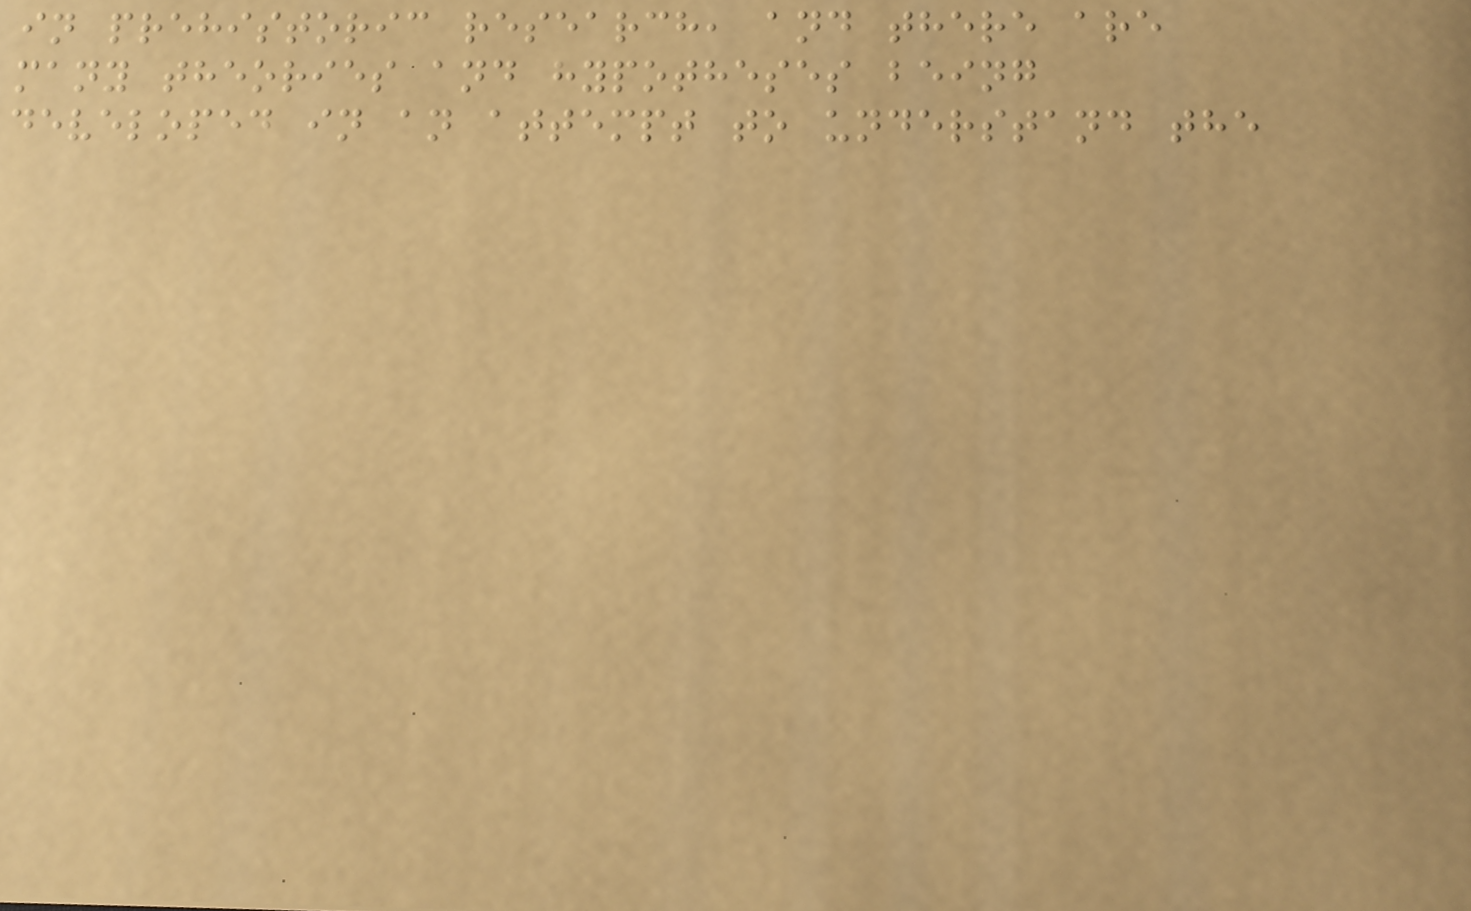in prehistoric research, and there are
many theories and hypotheses being
developed in an attempt to understand the
